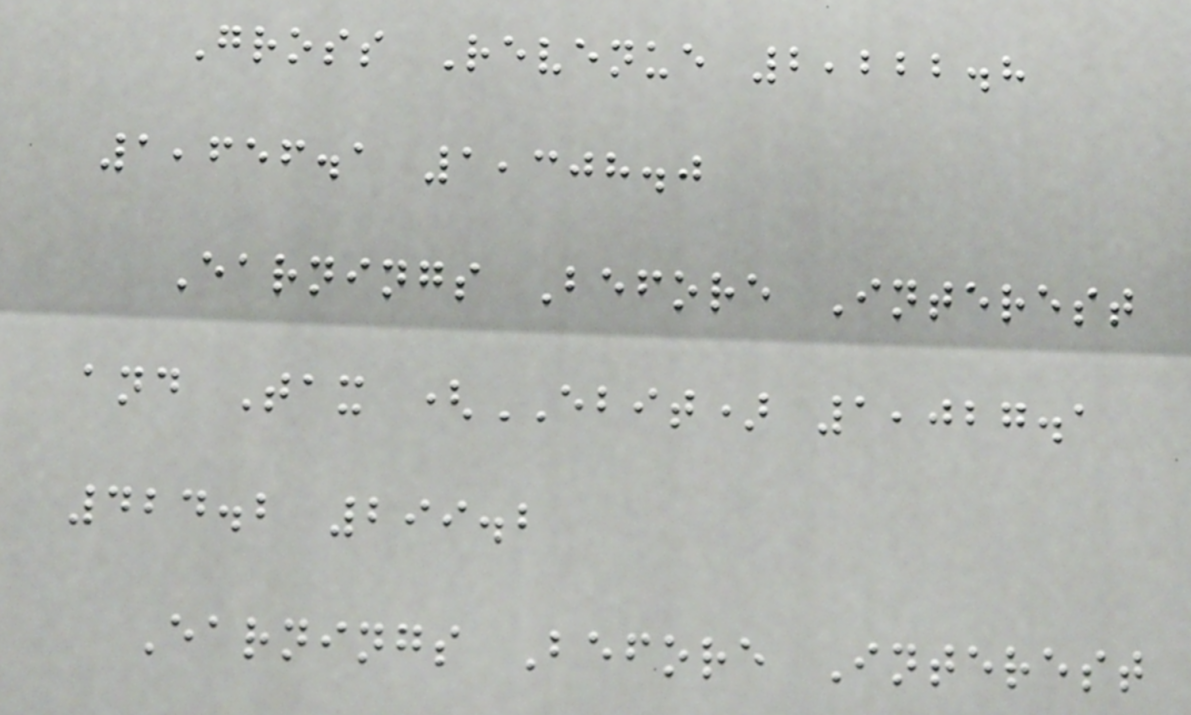Gross Revenue 2,222.8
1,656.1 1,308.0
Earnings Before Interest
and Tax (EBIT) 1,027.1
424.2 299.2
Earnings Before Interest
